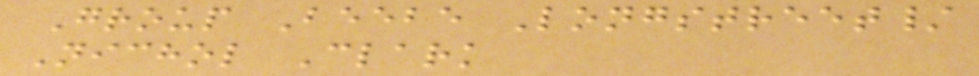Group Beebe Longstreet/
Nichol Clark
